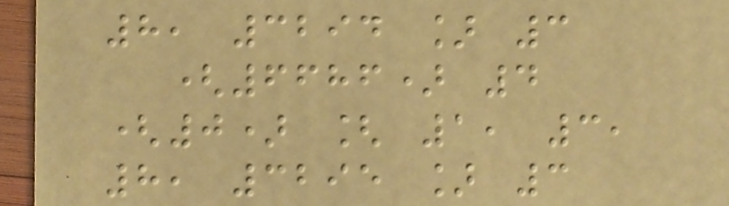8, 3294 ] 3
(6686) 4
(0) [ 1, 3,
8, 3295 ] 3
